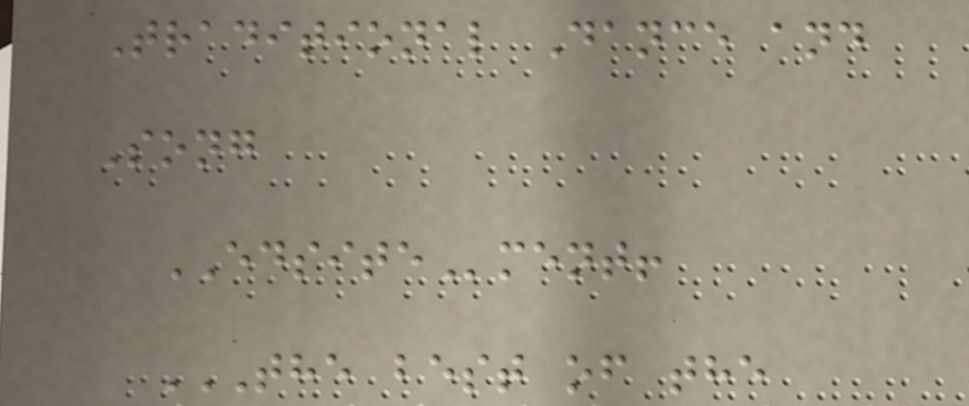Traditional Dance and
Song
EDSITEment!
THE BEST OF THE
